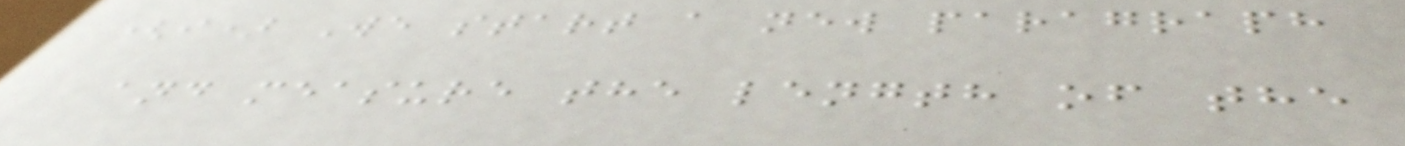(i) We start a new paragraph
and measure the length of the
